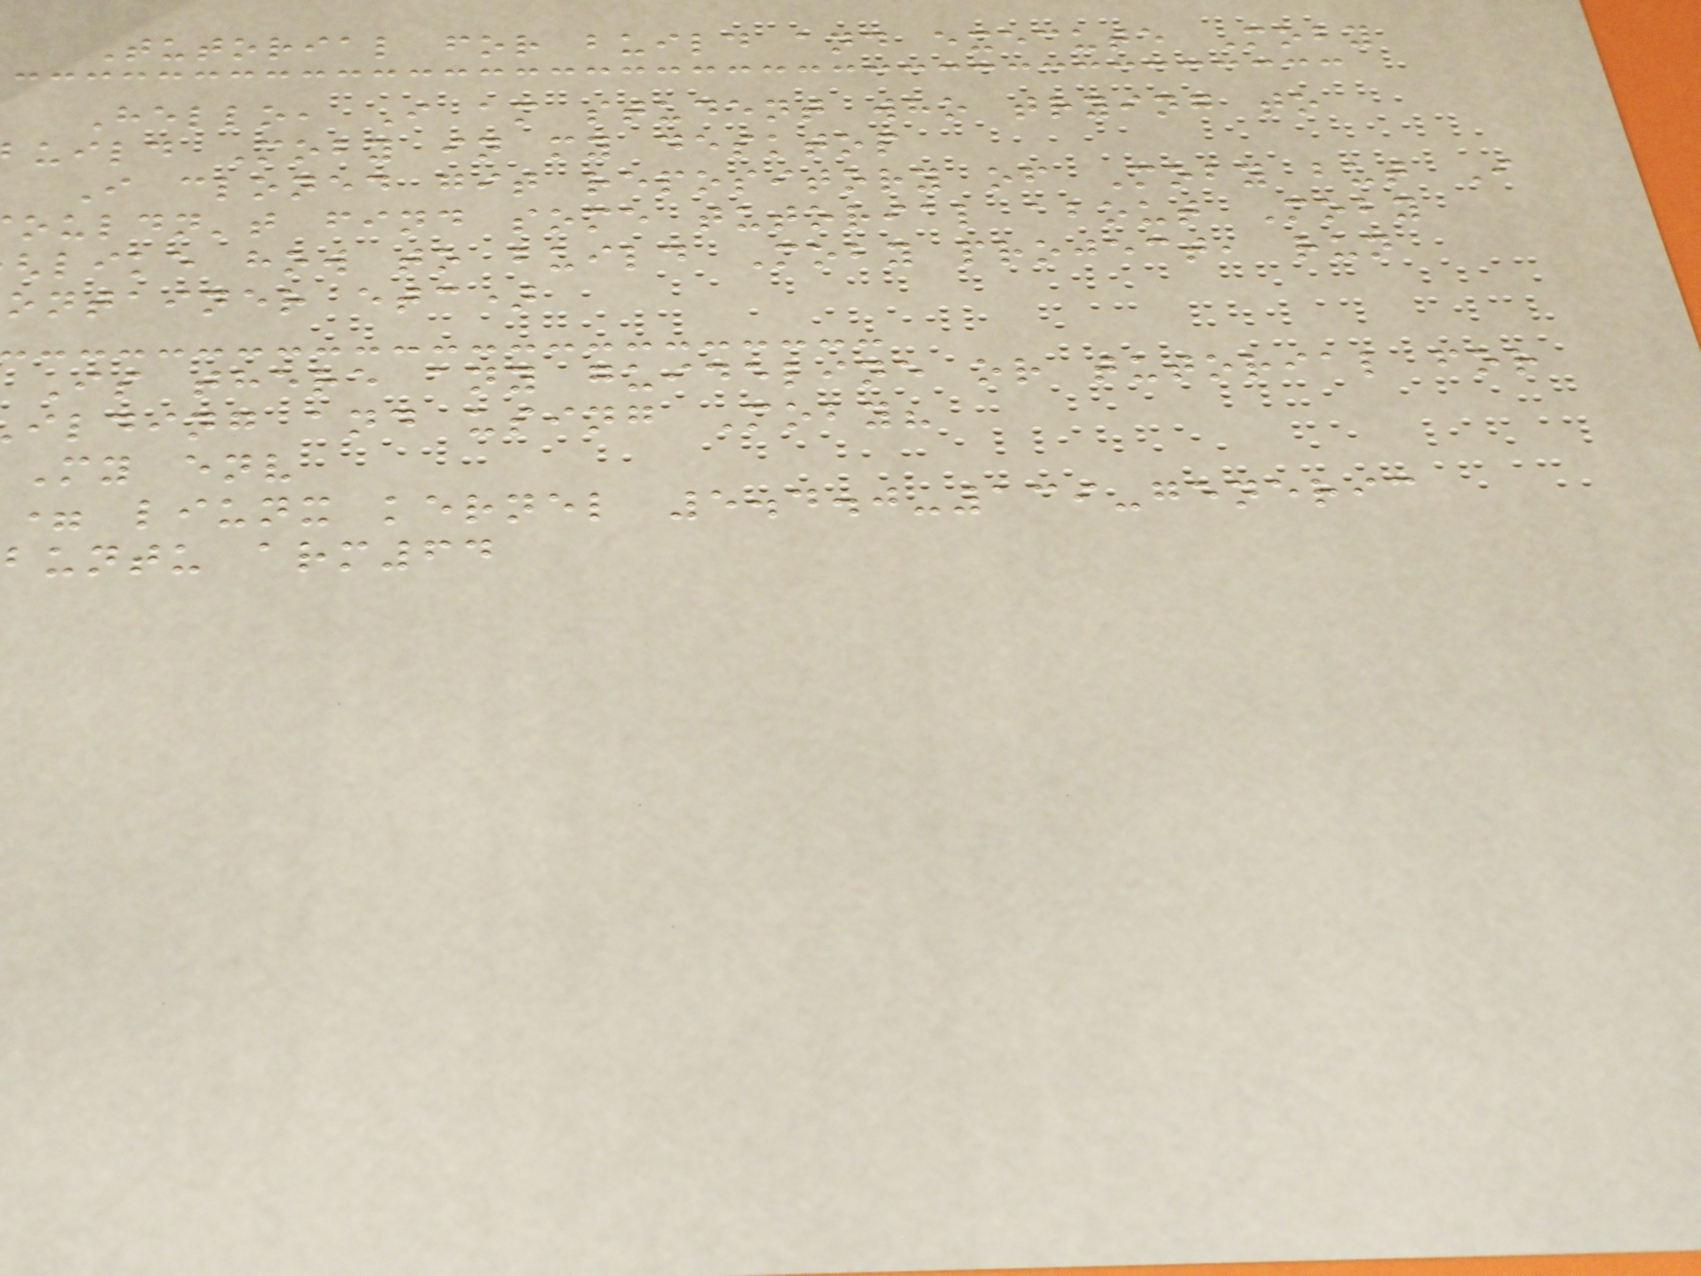Tutorial for build and execute Moby
Hello, I am student who trying to
uild Moby in my desktop
I cloned git repository of Moby but I
ouldn't find some tutorial about Moby
like how to build Moby project, run
ontainer etc)
Is there any guideline or tutorial for
ilding and using Moby?
My env
= liunx kernel 5.4.0-139-generic
buntu arm64
